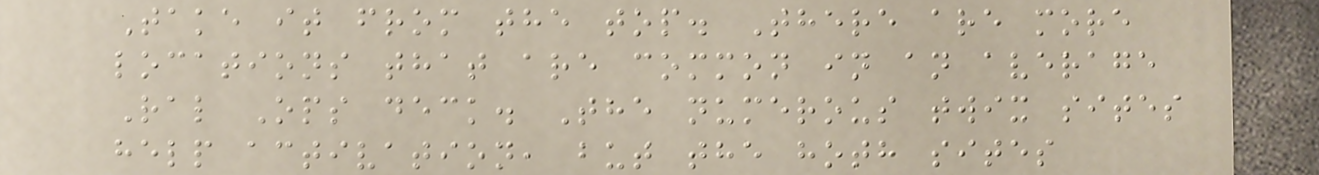Take it from the top. There are more
locations that are common in an average
Ral Ops deck. The numerous twix sites
help activation, but the hoth sites
